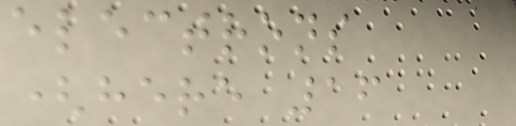electrons
(here 16
